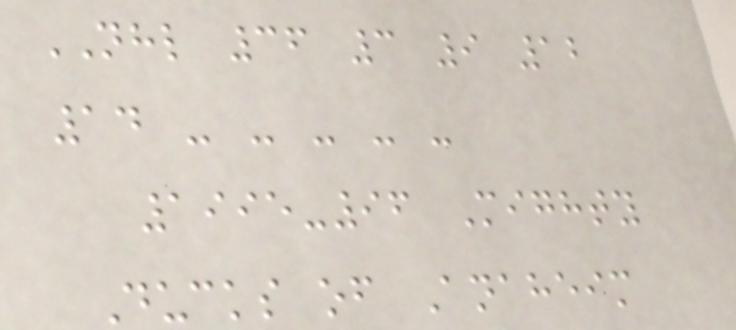NHL 36 3 9 12
14 - - - - -
1995-96 Mighty
Ducks of Anaheim
